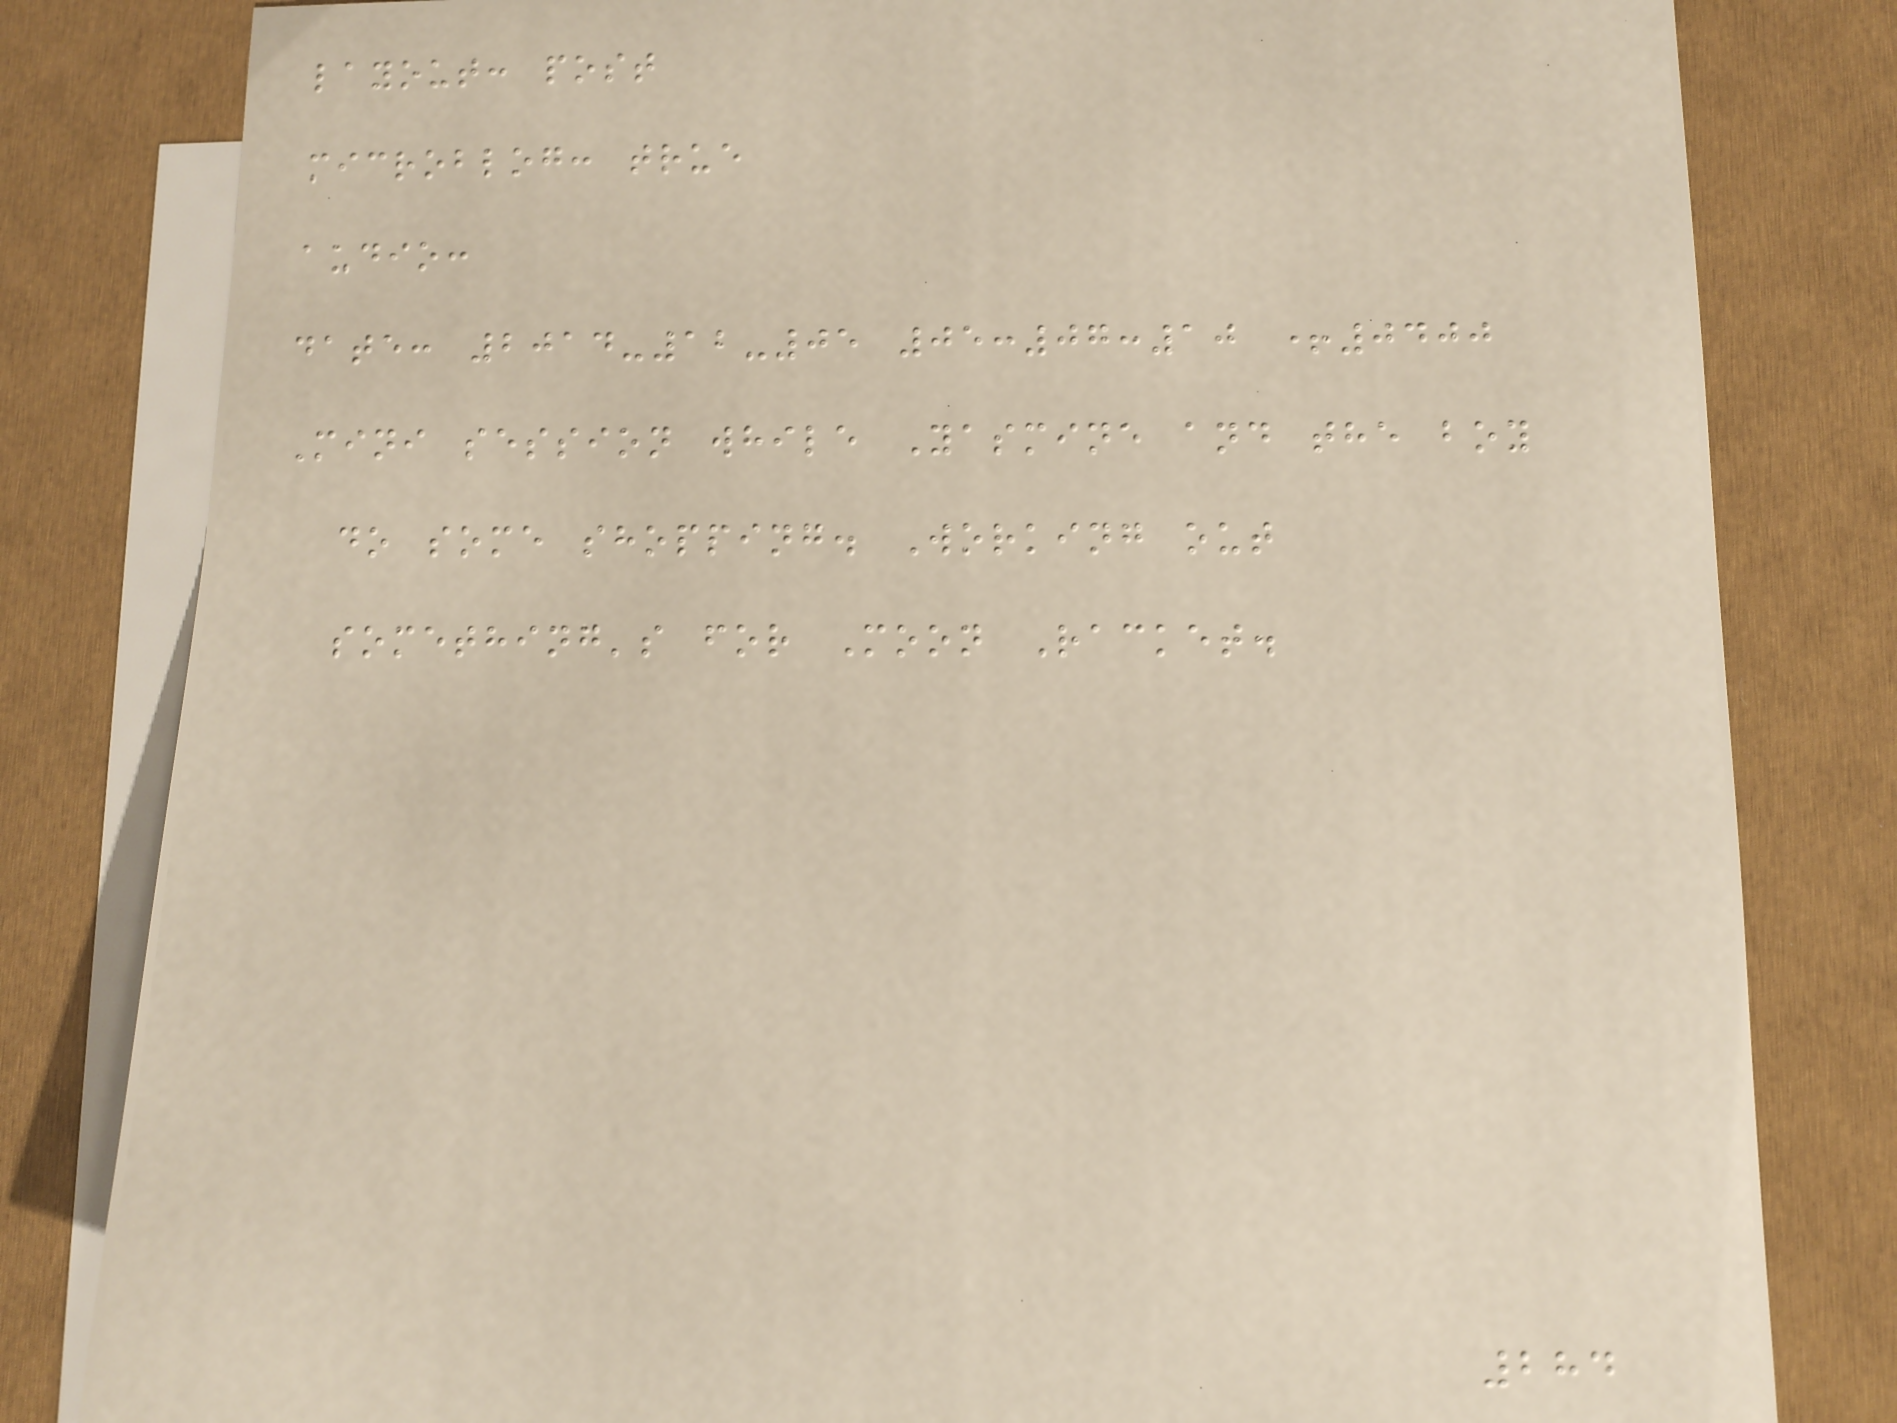layout: post
microblog: true
audio:
date: 2014-12-05 05:07:10 +0400
Mini session while Yasmine and the boy
do some shopping. Working out
something's for Moon Racket.
284
